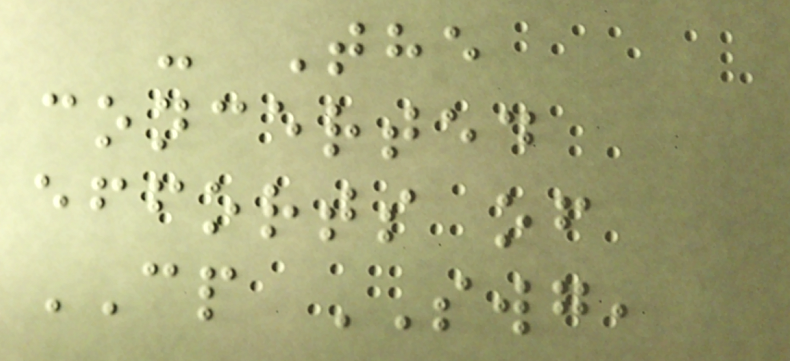- The
concerted
efforts of
CP SWG,
